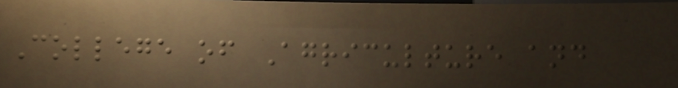College of Agriculture and
